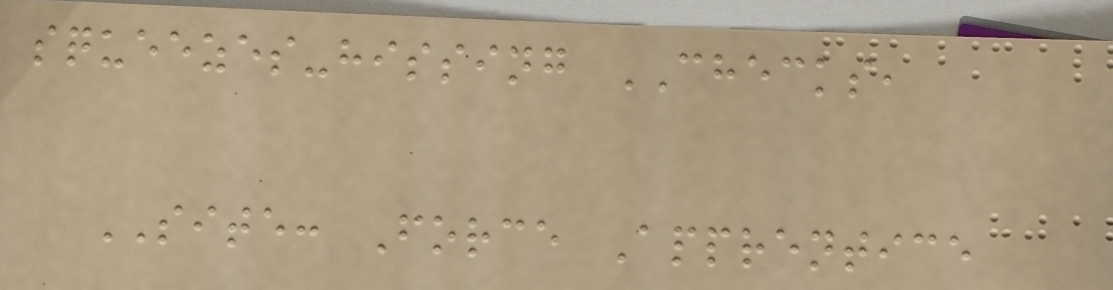squeezes-hissing CHECKS,
SITE: Force Apprentice
